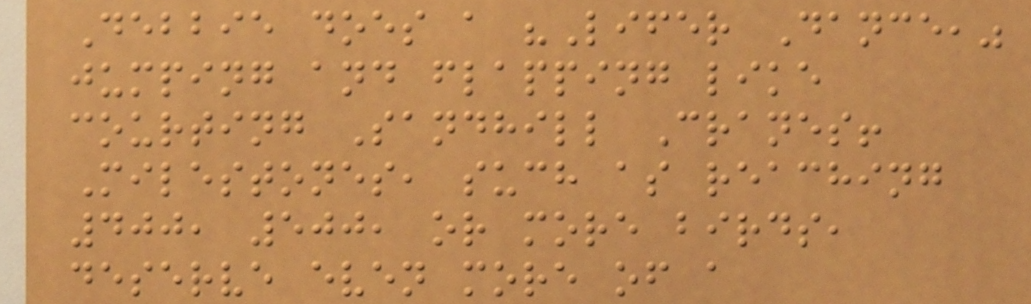Debbie does a "Lifer Dance,"
jumping and flapping like
courting Sandhill Cranes!
Milestones, such as reaching
400, 500, or more birds,
deserve even more of a
